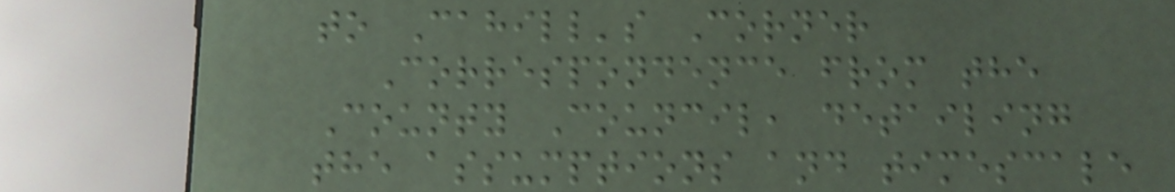to Cahill's Corner
Correspondence from the
County Council, detailing
the assumptions and timescale
